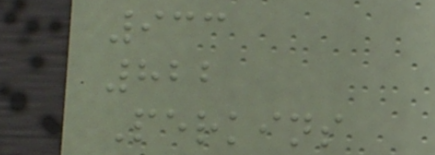933
822
Perkins
